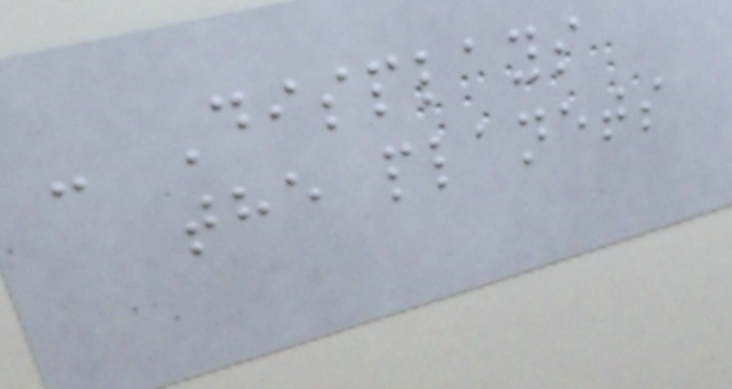- Displays
the planets
